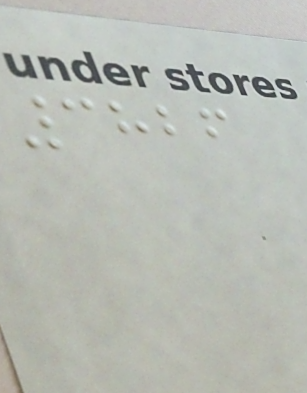3826
